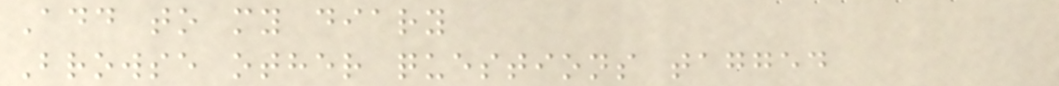Add to my diary
Browse other questions tagged
